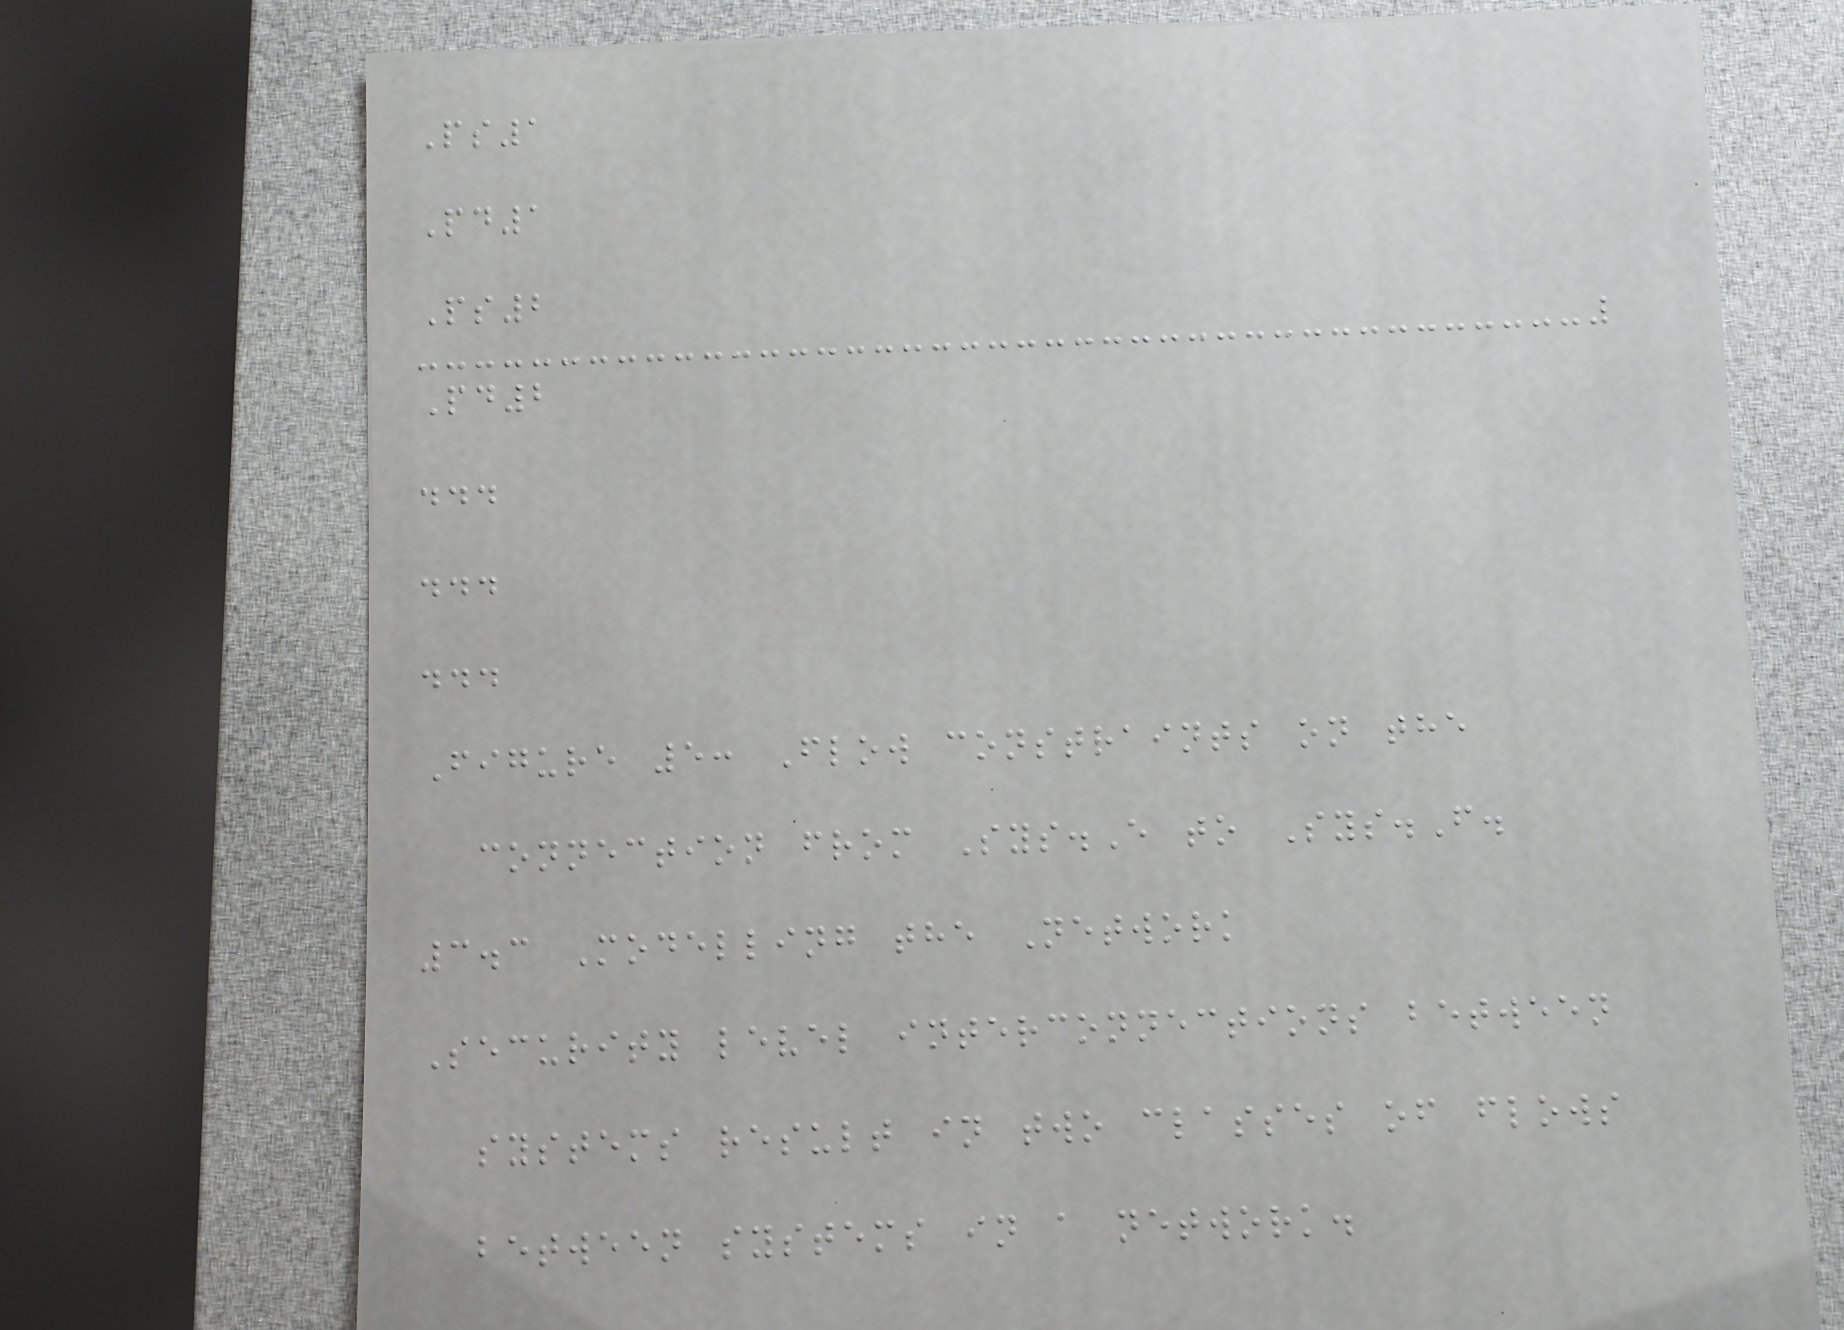Ps1
Pd1
Ps2
Pd2
...
...
...
Figure 5: Flow constraints on the
connection from Sys.E to Sys.F.
3.3 Modelling the Network
Security level interconnections between
systems result in two classes of flows
between systems in a network.
